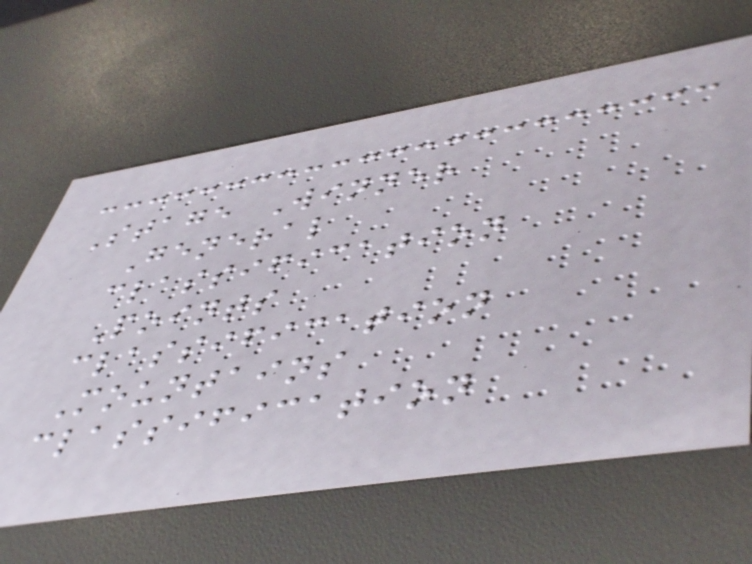Stage Winner
General
classification
Points
classification
Mountains
classification
